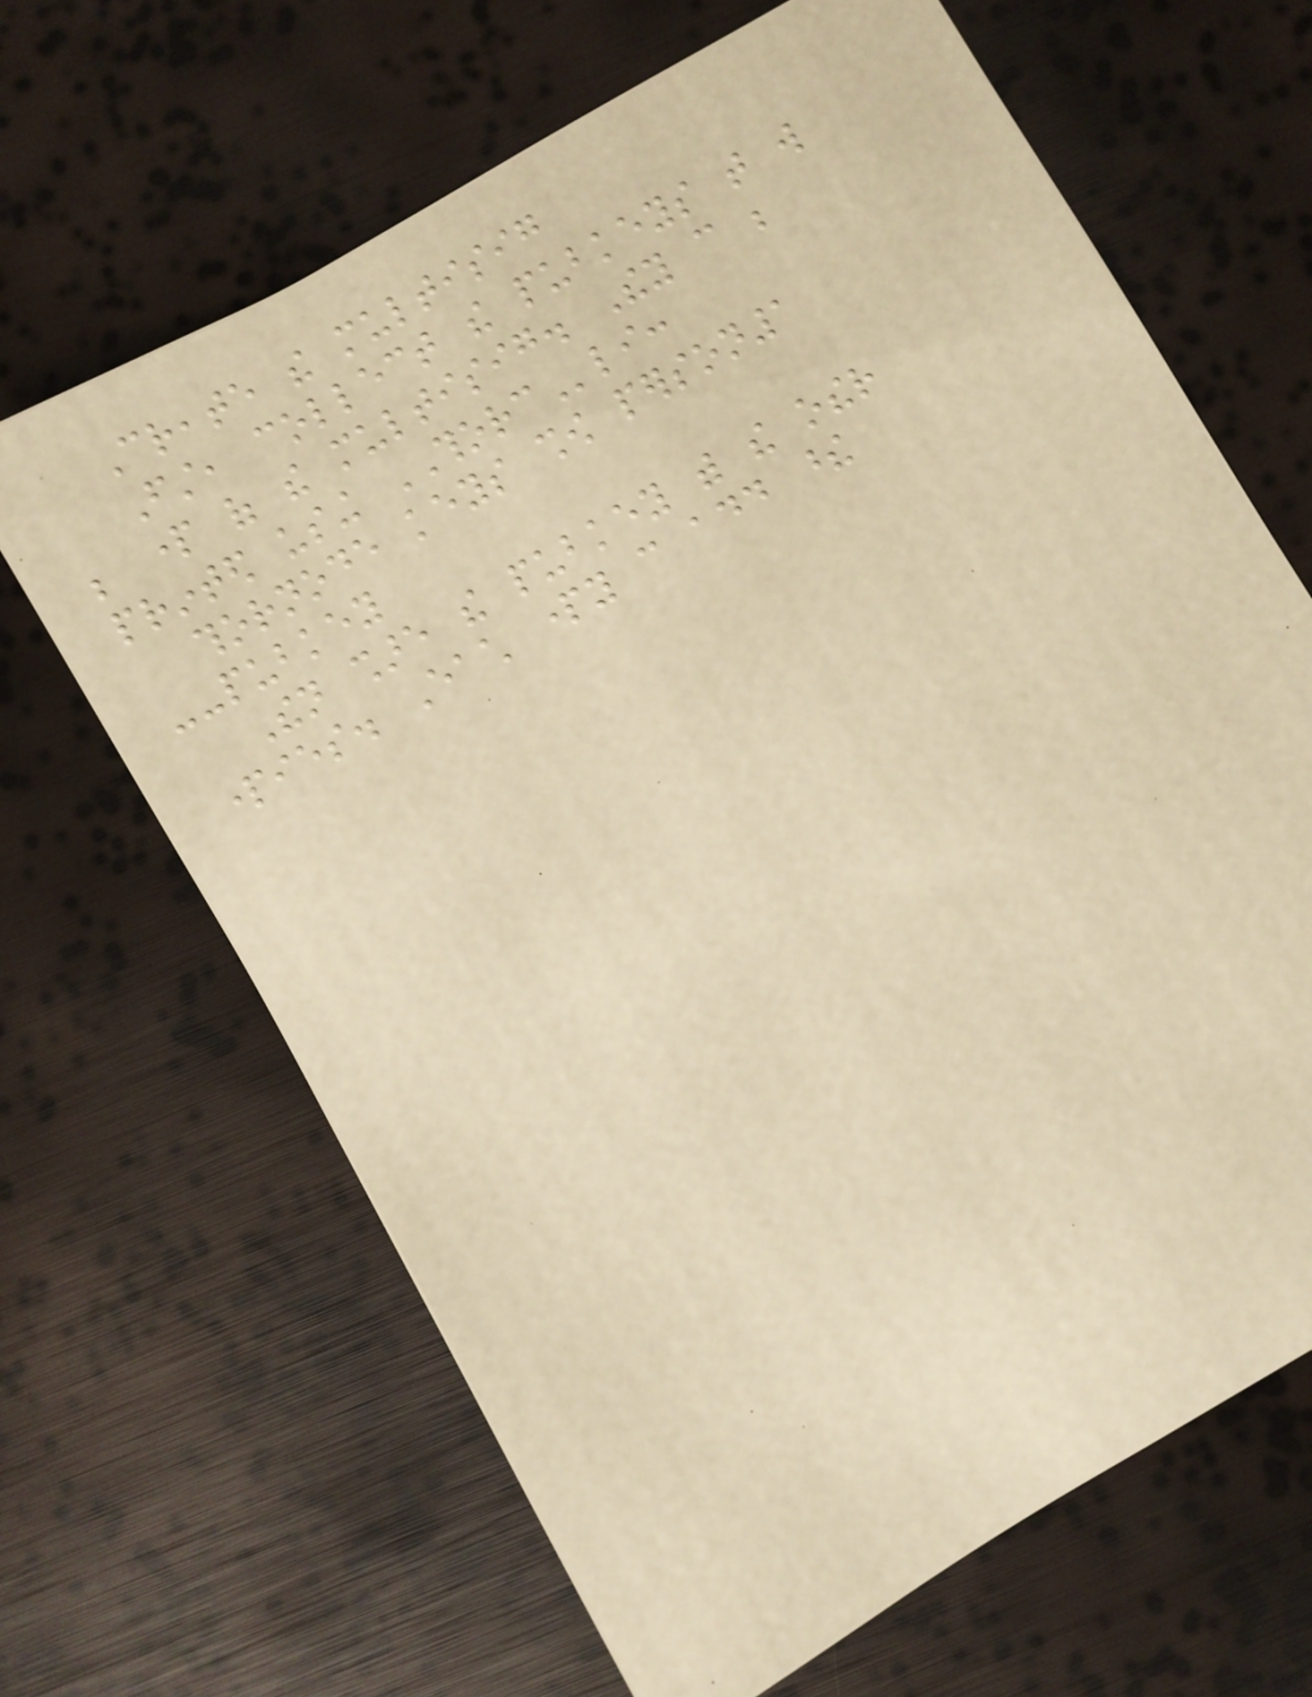Create the multisig
First, collect the pubkeys that will
be part of the multisig. They can be
printed using THORCli:
thornode keys show person1
--pubkey
Then share the pubkey with the other
parties. Each party can add these
